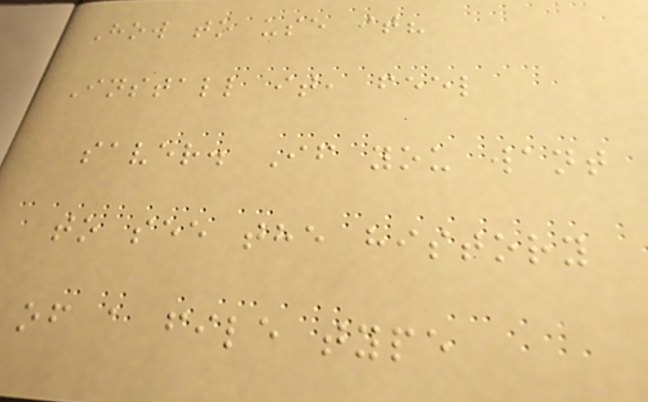How to use it?
Install it, feel
saver. If you want
to see the history
of a file type
